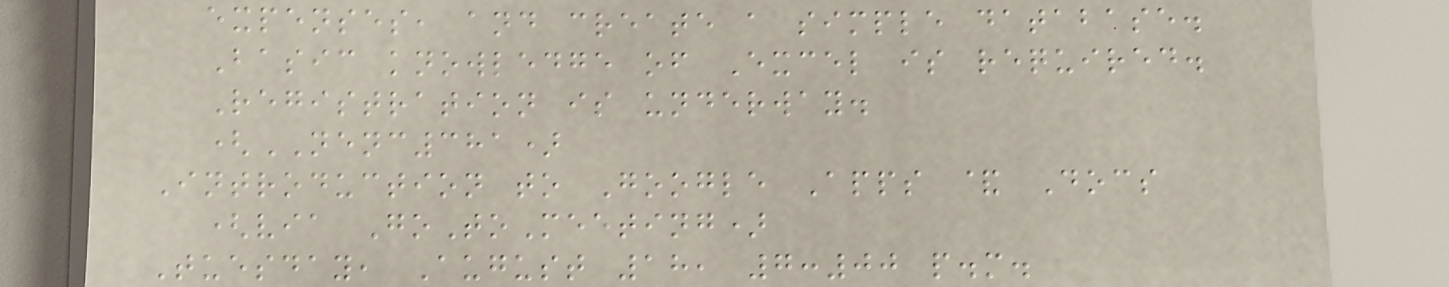expenses, and create a simple database.
Basic knowledge of Excel is required.
Registration is underway.
(NENC381)
Introduction to Google Apps & Docs
(via GoToMeeting)
Tuesday, August 18, 7:00 p.m.
